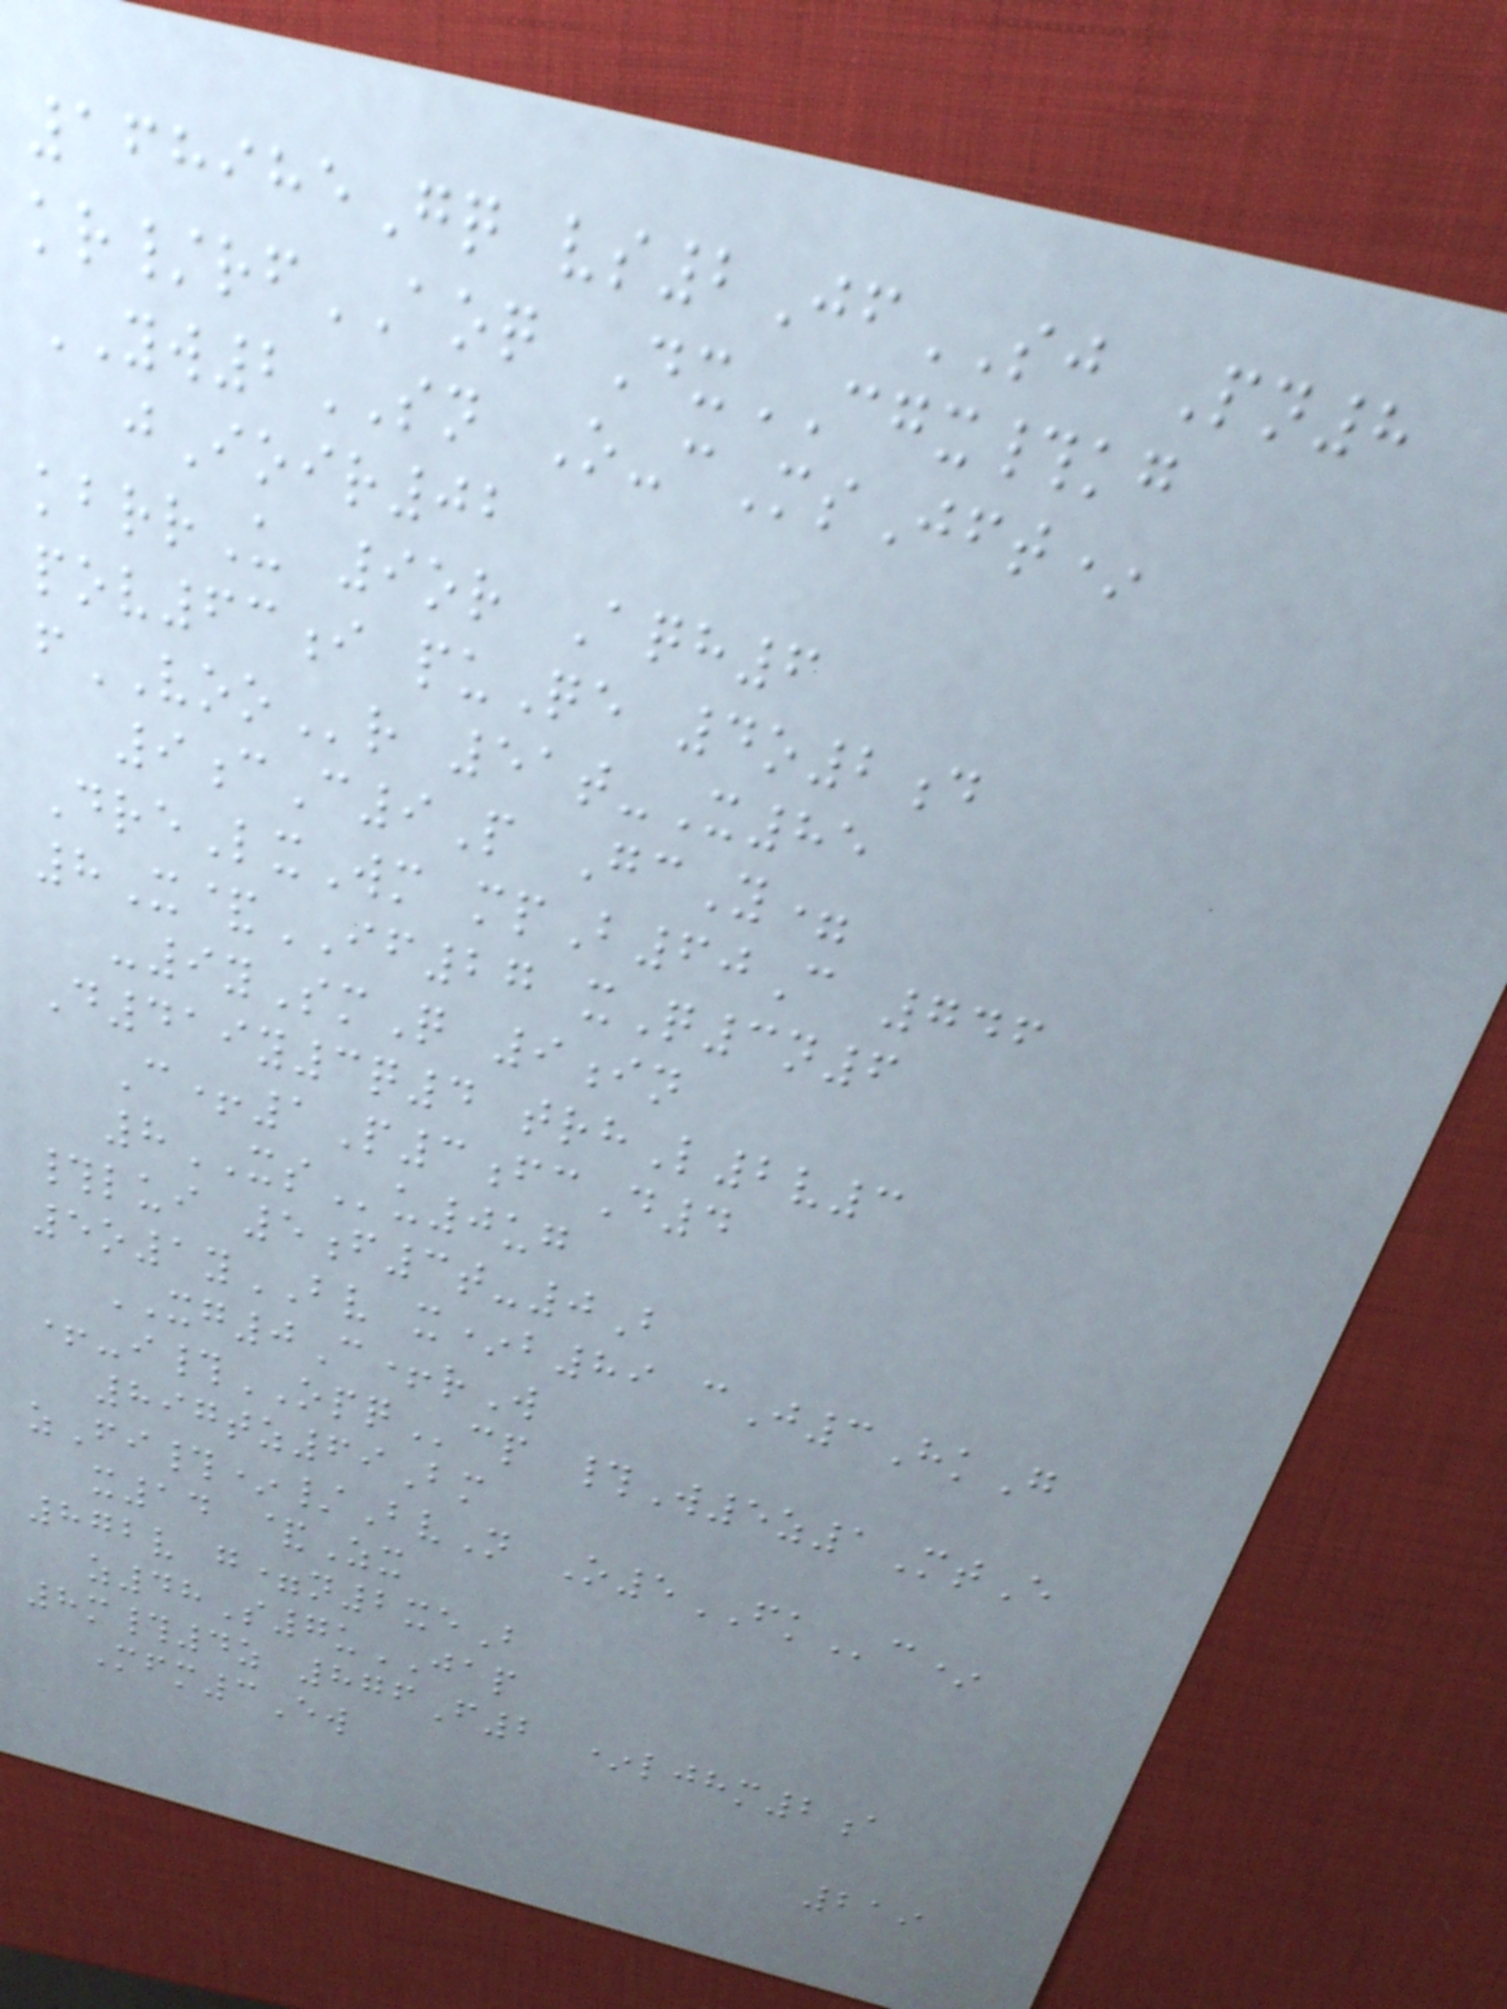168985Gq vs2JfSJ Pn8
kr/rfAOQ DxCGX#kg
YW2SN O-cMsJft*
jIoir02
kbrrU 9or Aqh6
pov63i puQe 4o2d
fVOOr 51t-X85
9cC9P GcY=
DreLxWm mpB60C 746
8X&IF27 xQ3n6
-9ySmQ 9in
D419y3q4 trhL2v3
C+1P3fcD4
8XSu0ug
#lui 5f3t-0B
5o1yBV x*b89 cJ3HkG
XG0C+rW
+-i#OPQcp #W5z1MtE
897tz69Bm
zFi#*/BvN O5FKc*
x14 &Zx
872v g=n2xeB
z48S7uJAP
8m#4z 876F2 *ljhm2a
Mfm3Ew
219
